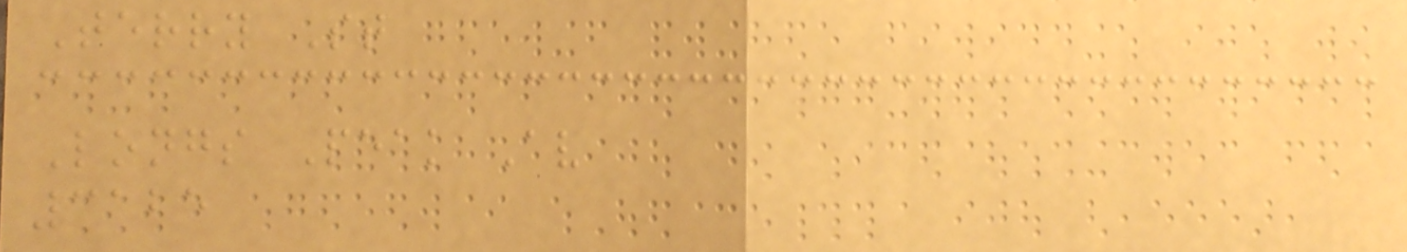Terry St
Longs Peak Av
3125
